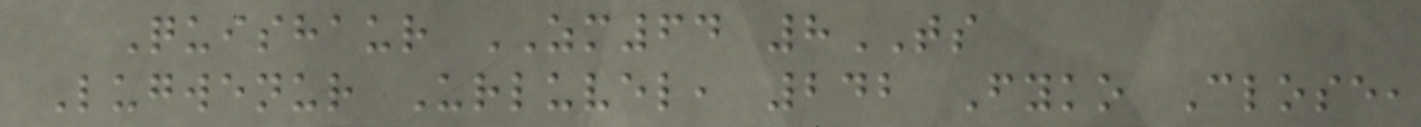Quishaur ZM64 8TS
Lugwenur Urluvel, 242 Fyko Close,
